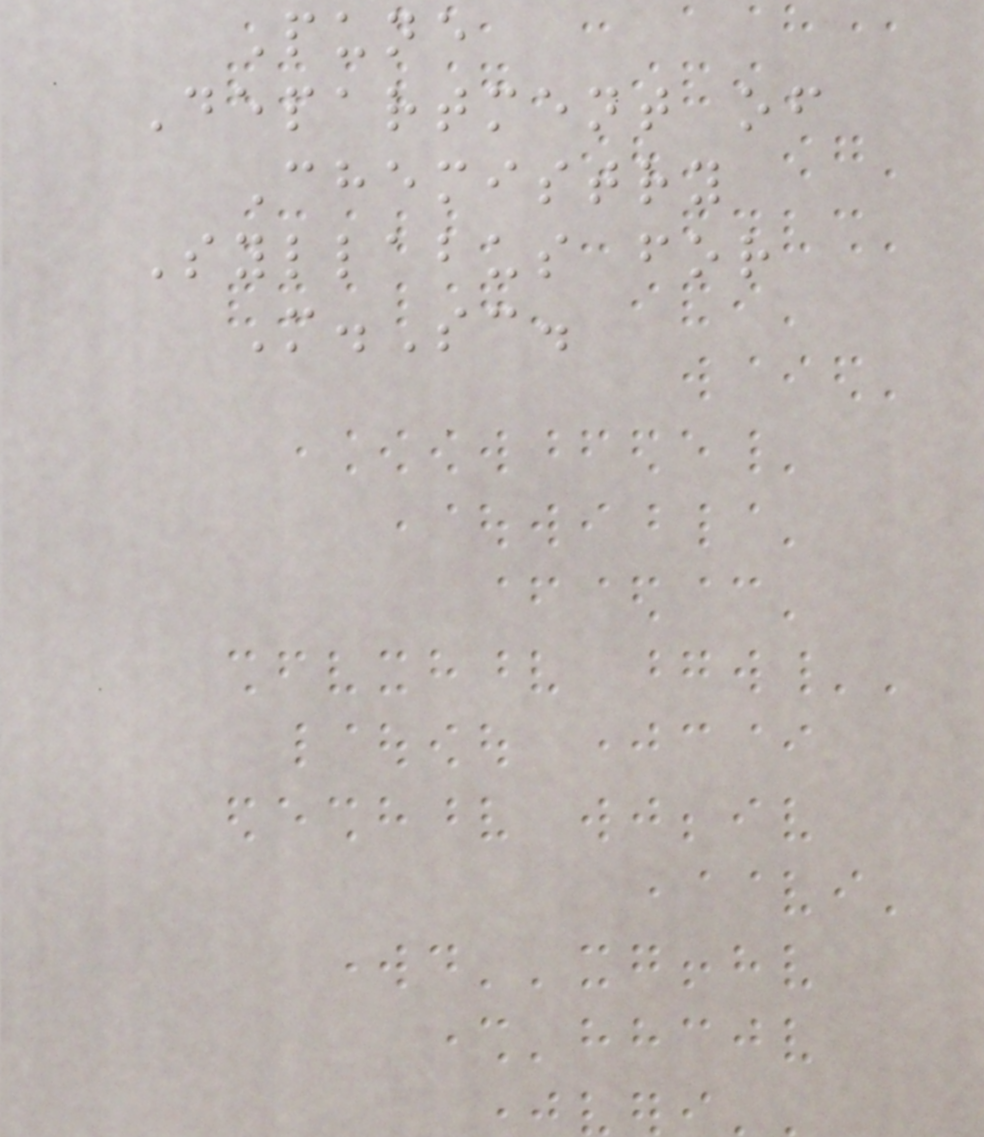Pune
Department of
Chemistry
Syllabus for
M.Sc.
